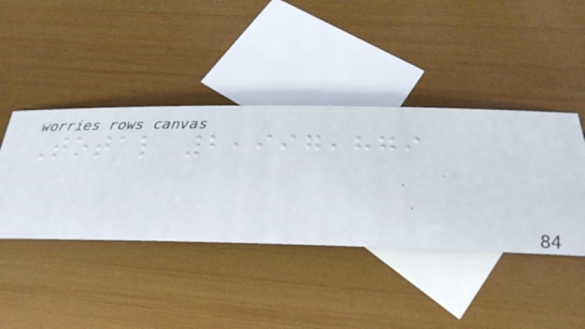Total 2,997,879
